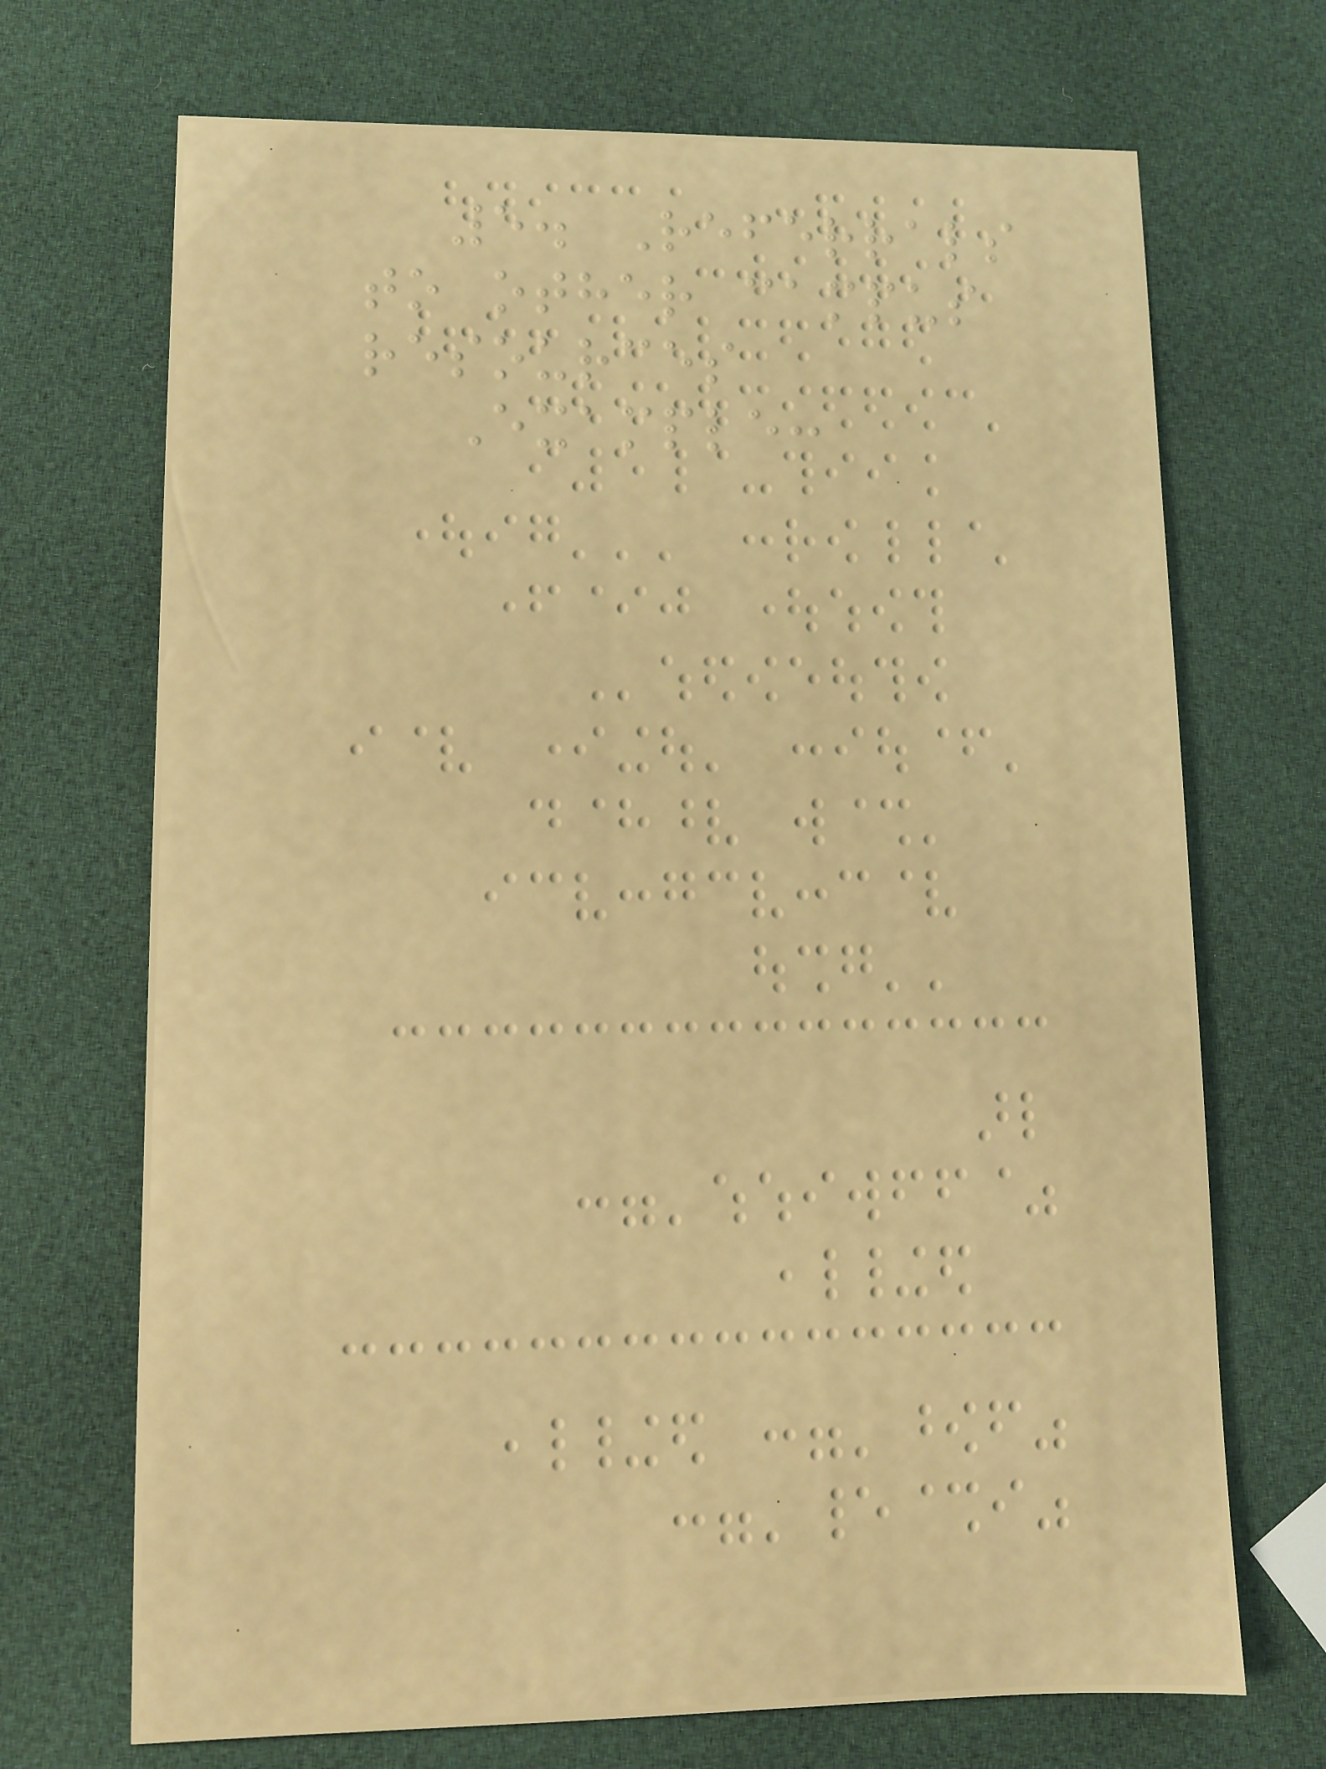5. Referrals
to other campus
resources
Example:
